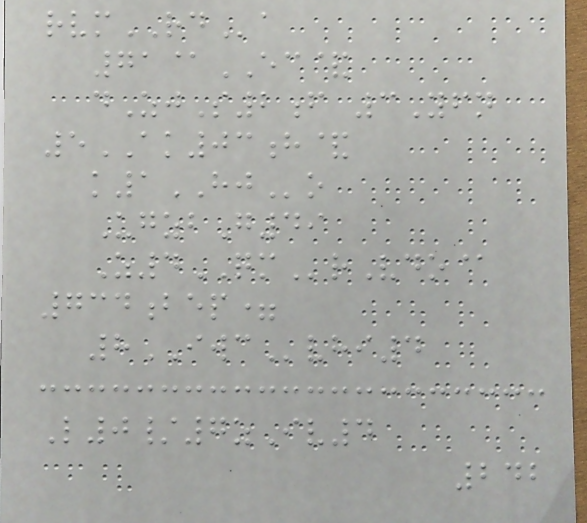rvmRDa
71@EC&
dZjS2f 3Yfn
5AK03h&
k1HJo
UgzbG49
Z4QMrVdo@
734bep=
8IWCvhi4
L0/7zIv4
242
